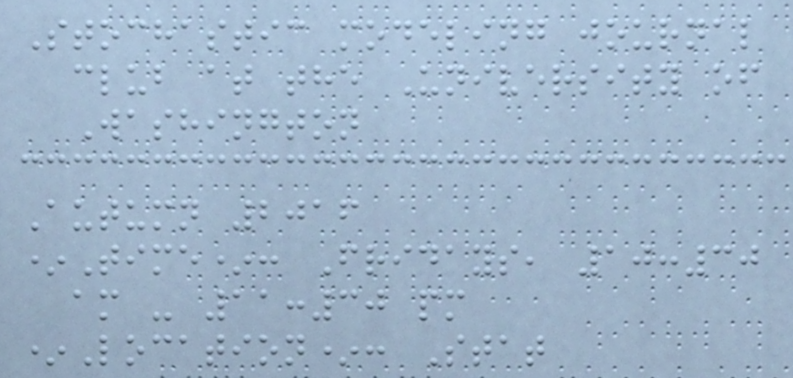Stochastic modeling journal
club at the University of
Washington
Autumn 2016
*Time*: Fridays, 10:30
am - 11:30 pm
*Location*: Stat
